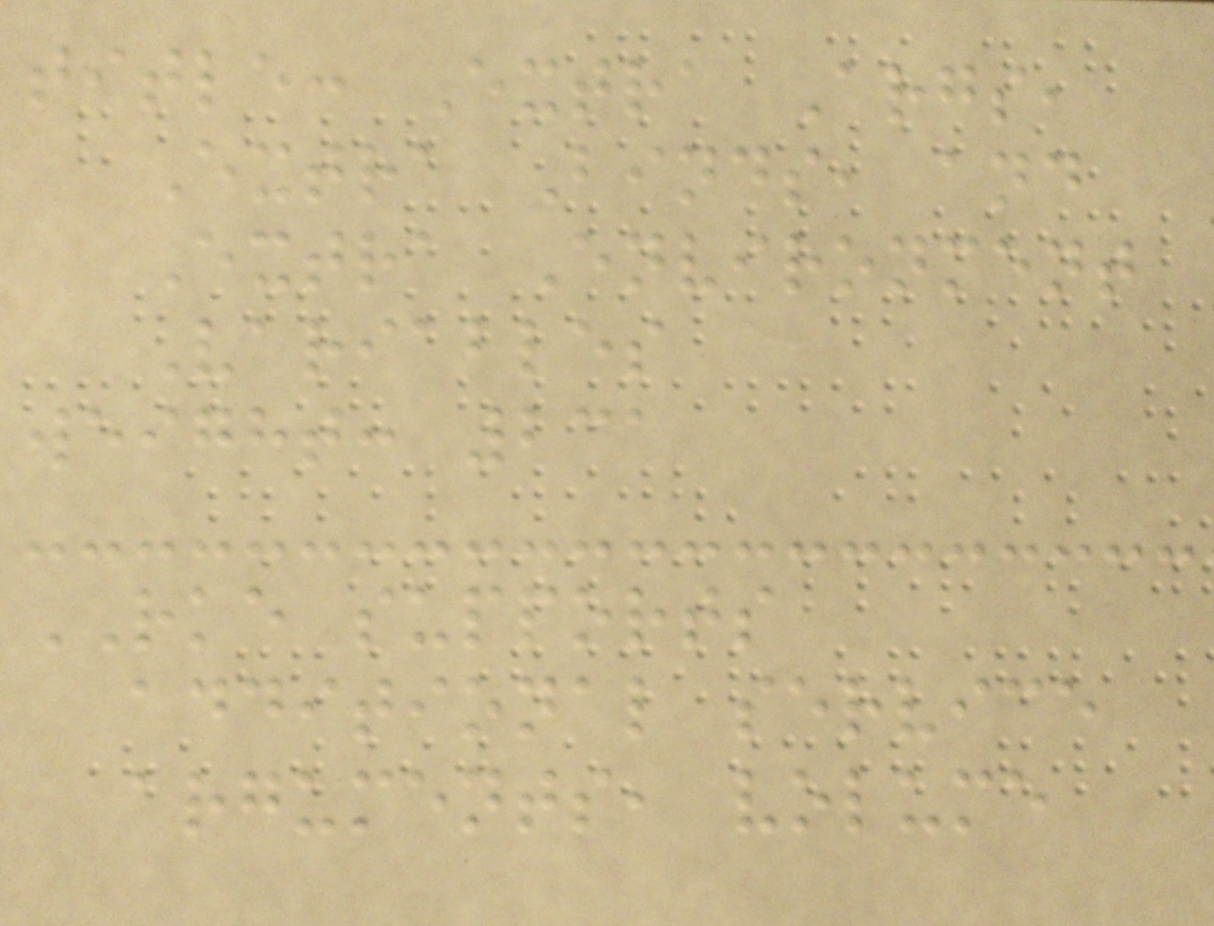title: Extra Args,
Extra Binds, and
Extra Environment
Variables
weight: 231
RKE supports
additional service
arguments, volume
